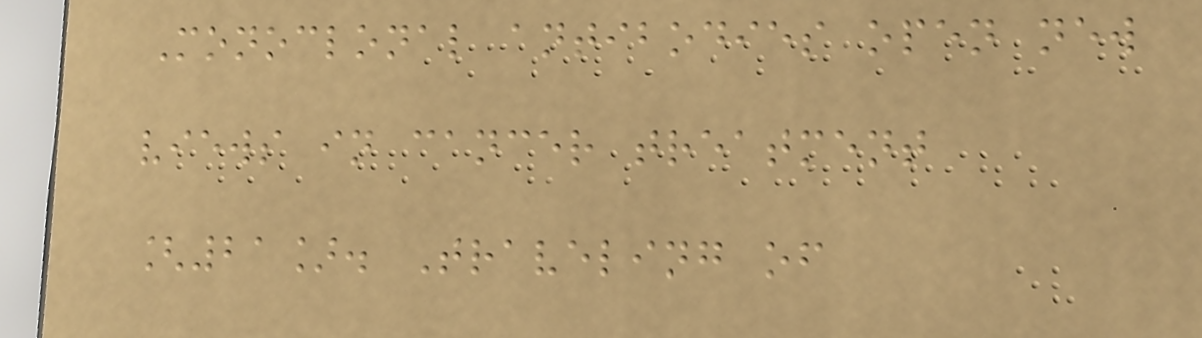Monoclonal antibodies open new
views in cancer treatment
[21]. Traveling of
